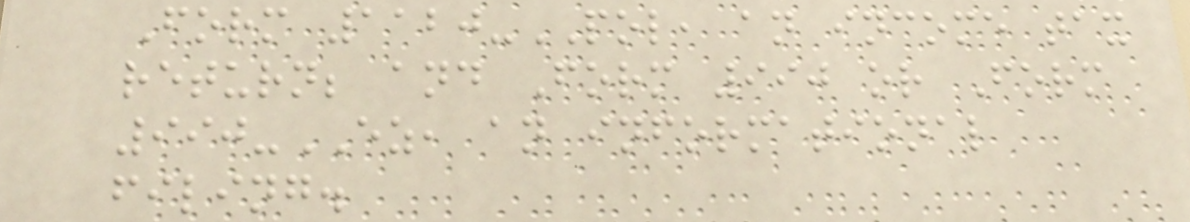Form 1120-POL, an income tax
return; and Form 990 or Form
990-EZ, an informational
filing.
